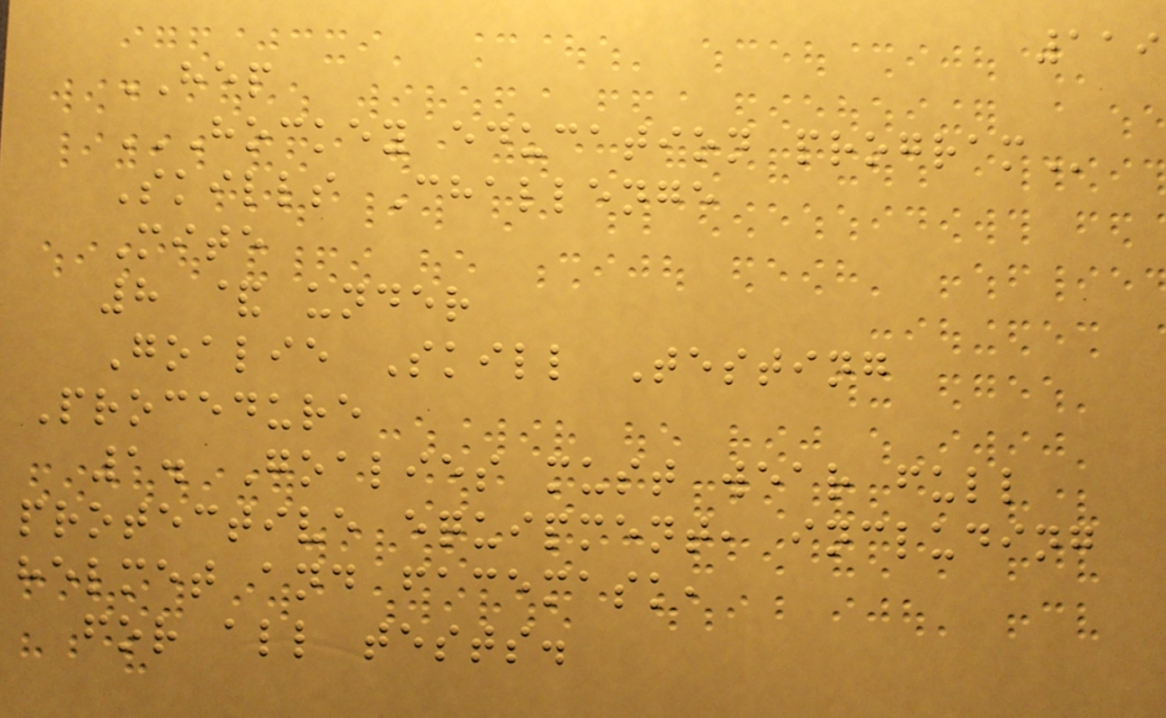119
HEP
HOCKEY EDUCATION PROGRAM
Skills Challenge
Mite
8 & under
Goalie Skill Testing
Procedure
1. Goalies must wear full
protective equipment, including
helmet and facemask,
for all tests.
